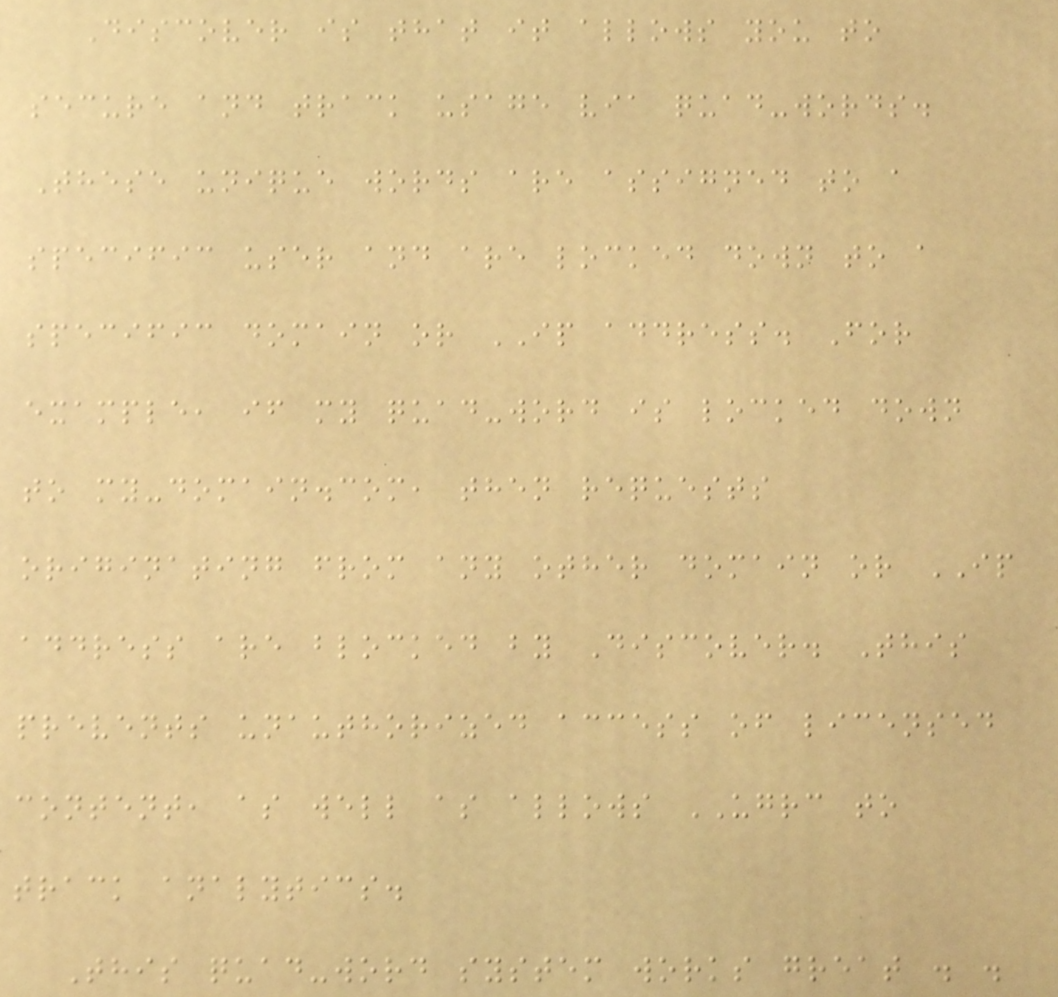Discover is that it allows you to
secure and track usage via quad-words.
These unique words are assigned to a
specific user and are locked down to a
specific domain or IP address. For
example, if my quad-word is locked down
to my-domain.com, then requests
originating from any other domain or IP
address are blocked by Discover. This
prevents unauthorized access of licensed
content, as well as allows UGRC to
track analytics.
This quad-word system works great . .
